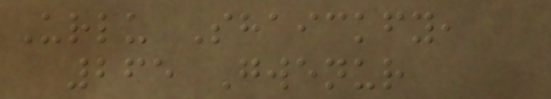Urlu Shaickfy,
265 Gwenur
